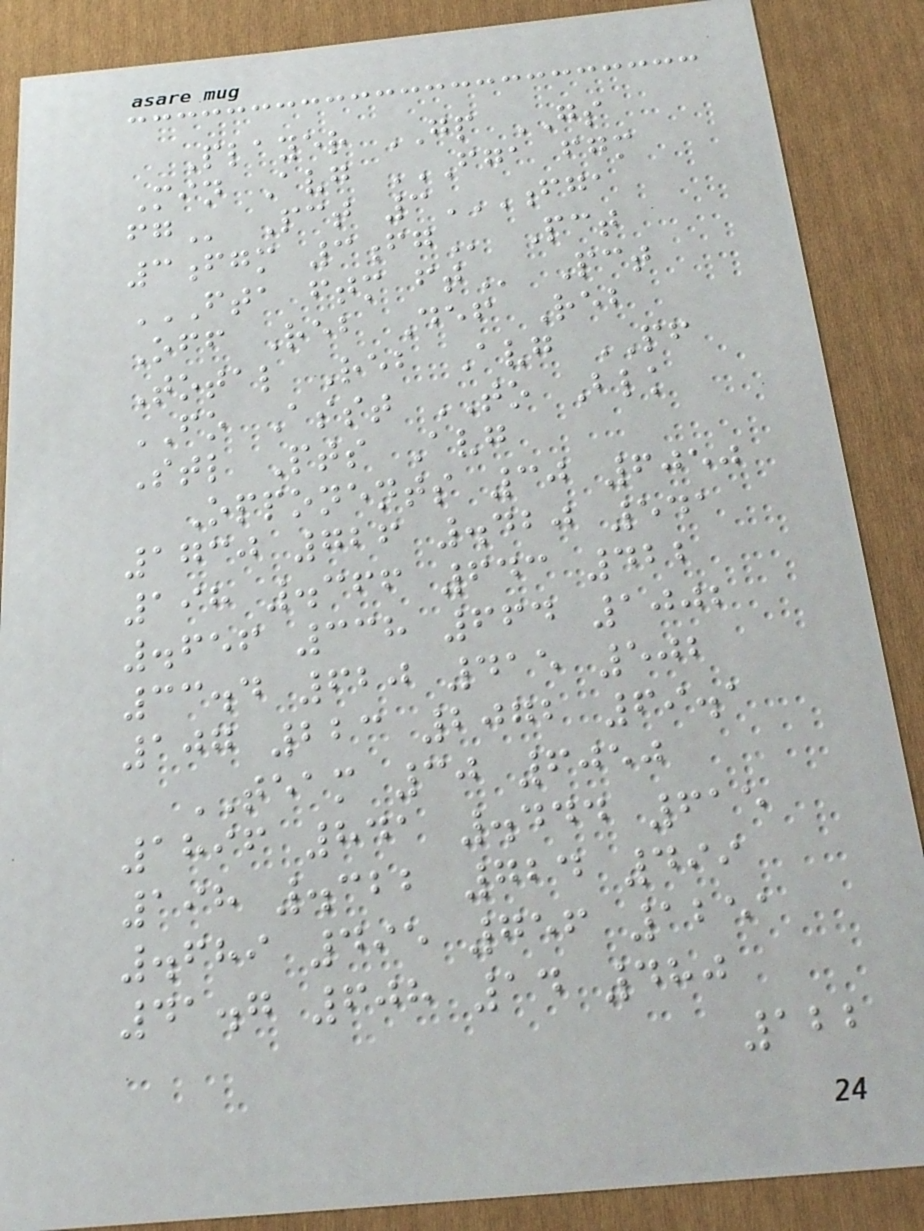Player GP GS
Min Avg FGA FGM
FG Pct 3FGA
3FGM 3FG Pct
FTA FTM FT Pct
Off Reb Def Reb
Total Reb Avg PF
FO Asst TO Blk
Stl Pts Avg
Opponents 30 6050
1730 726 .420 541
198 .366 643 422
.656 338 664 1002
33.4 620 415 502
107 223 2072 69.1
TEAM 30 6050
1896 841 .444 615
198 .322 724 499
.689 495 756 1251
41.7 608 14 480
122
